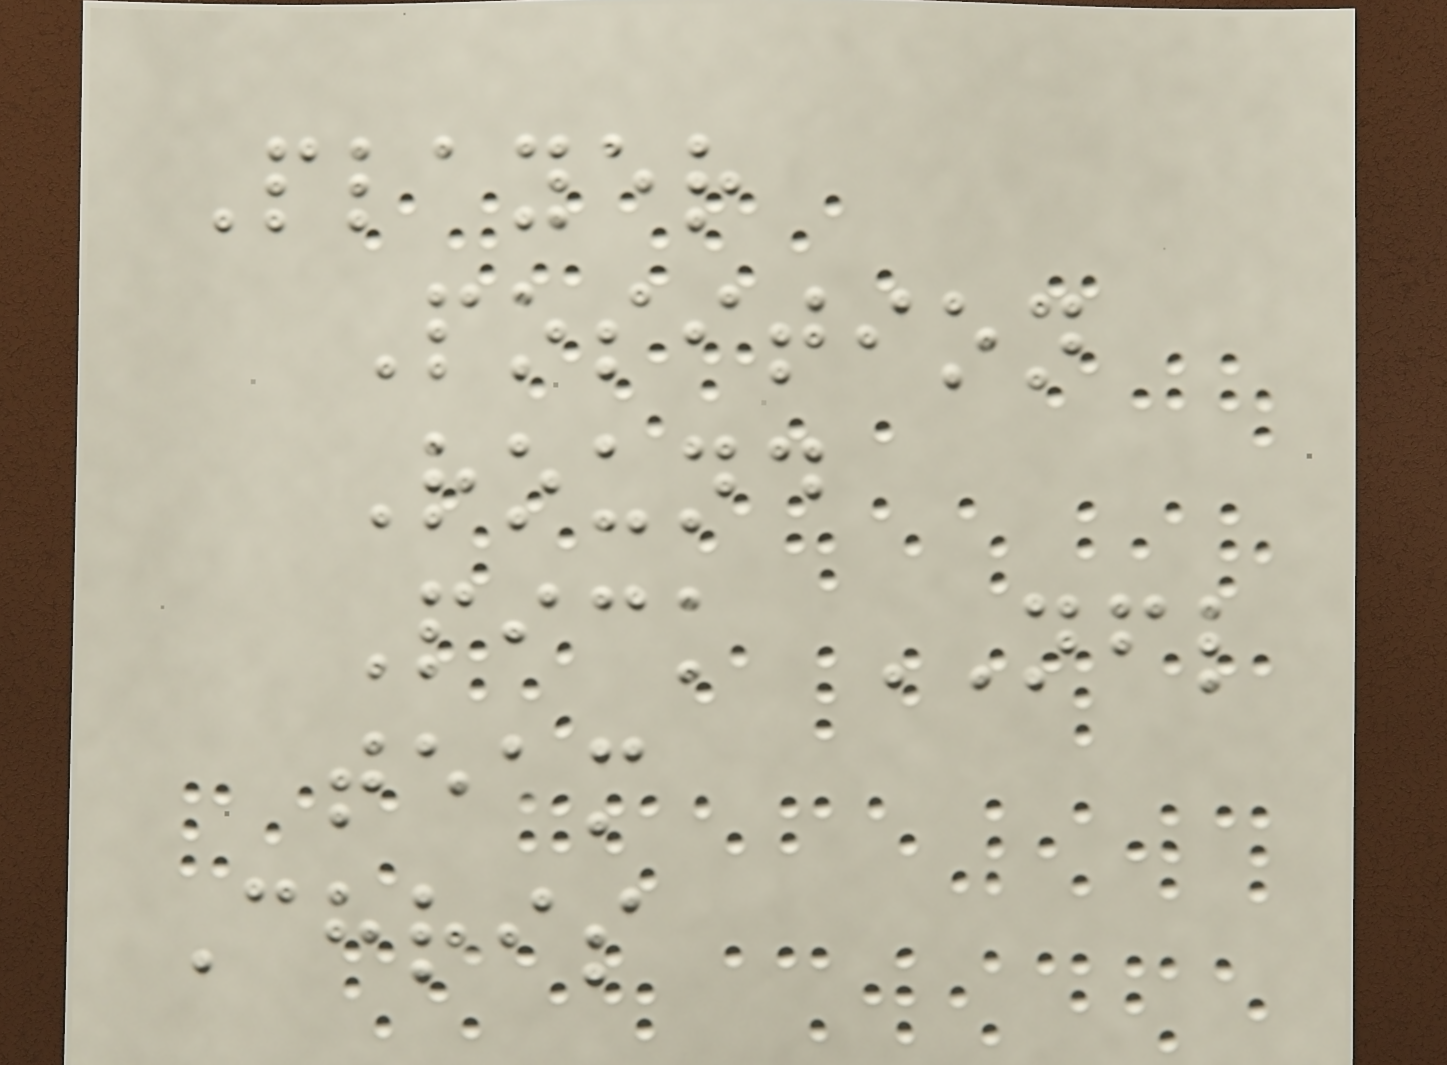Player
Position
Round
Pick NFL
team
Chris
